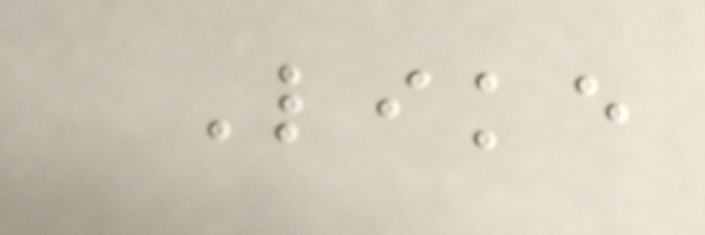Like
